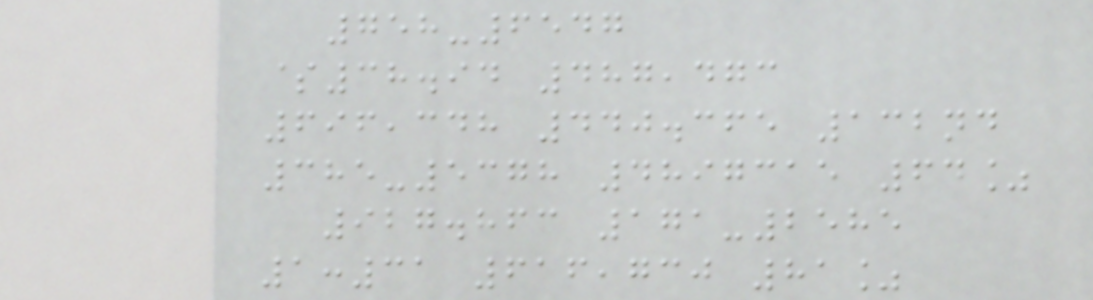758-6547
$38.94 487,473
696,348 440.365 132nd
385-5378 4897315 64%
927.863 171-2585
1:31 616,730 81%
